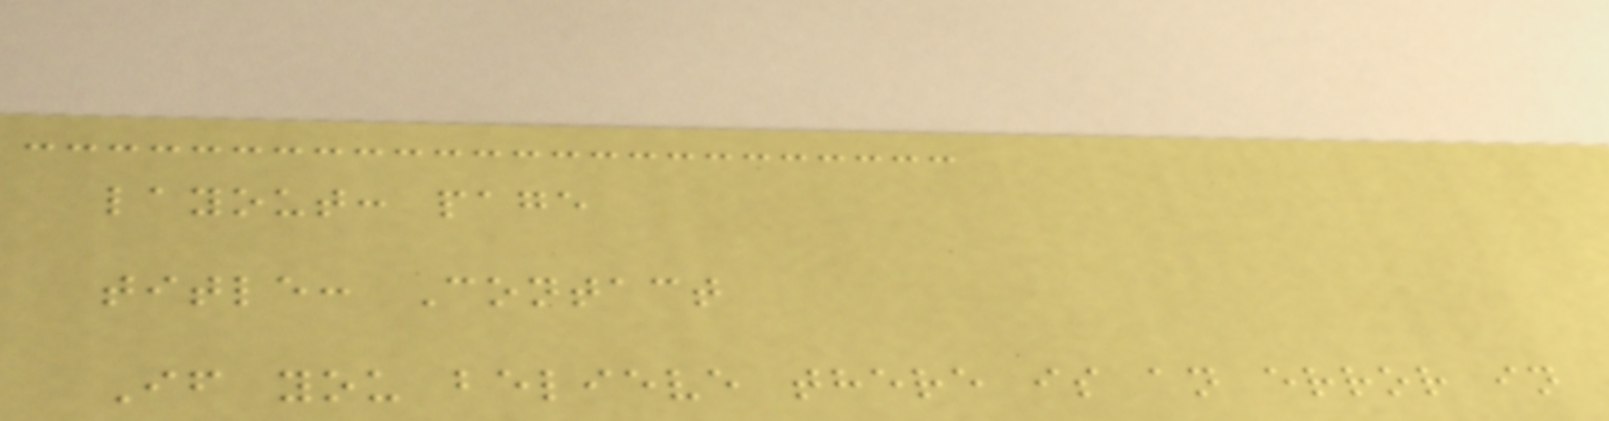layout: page
title: Contact
If you believe there is an error in
